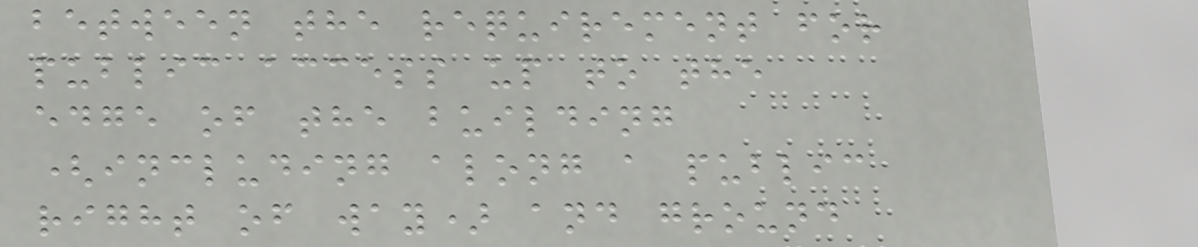between the requirement for
public access up to the
edge of the building
(including along a public
right of way) and ground
